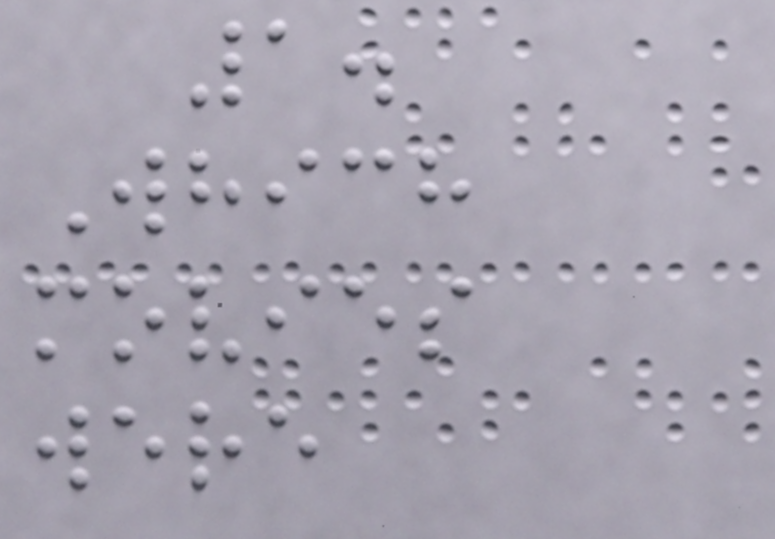1.
Which
movies
were
